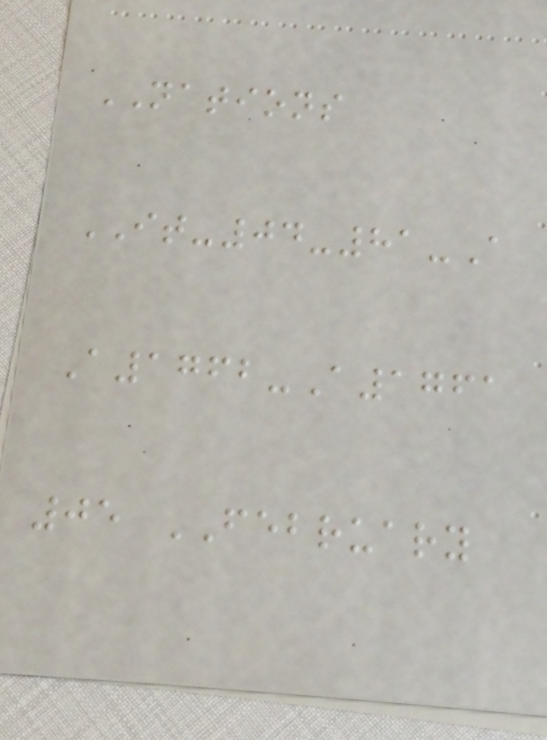NATIONS
IT-04-81-A
A1762-A1761
05 FEBRUARY
